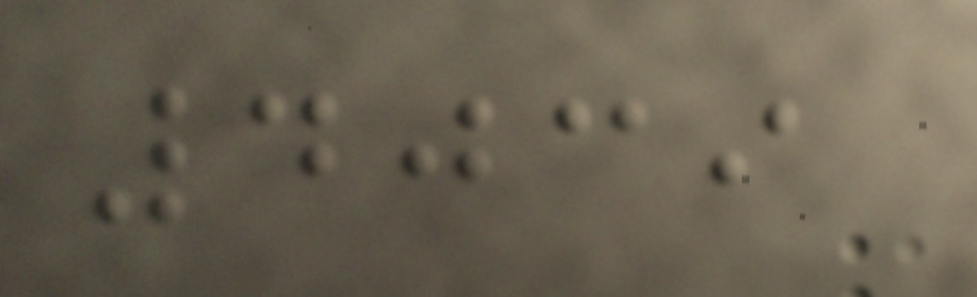4039
